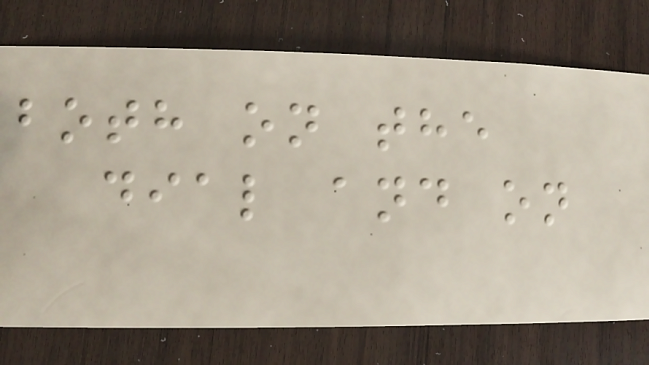both on the
dial and on
